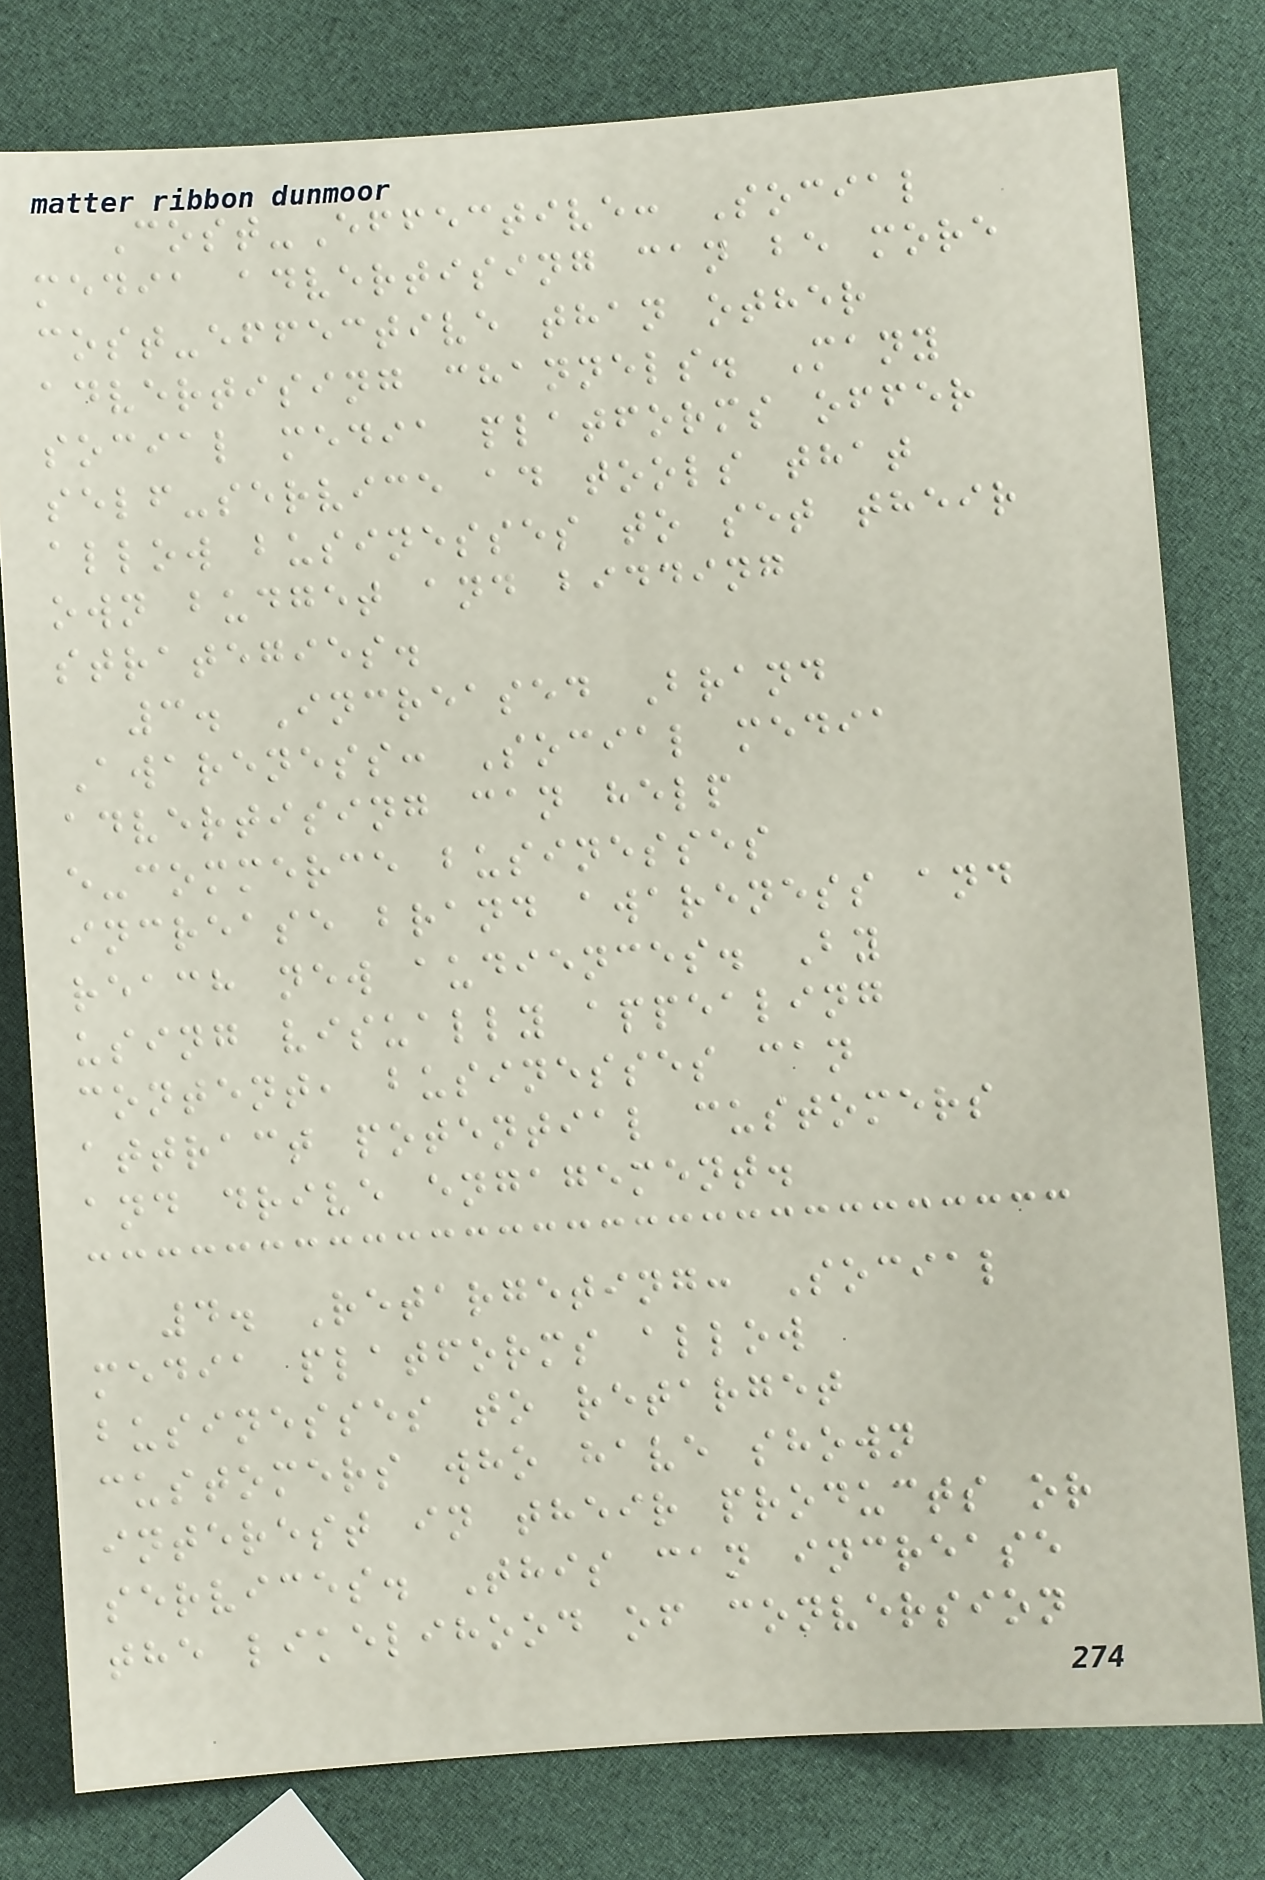Cost-Effective: Social
media advertising can be more
cost-effective than other
advertising channels. Many
social media platforms offer
self-service ad tools that
allow businesses to set their
own budget and bidding
strategies.
3. Increased Brand
Awareness: Social media
advertising can help
e-commerce businesses
increase brand awareness and
reach new audiences. By
using visually appealing
content, businesses can
attract potential customers
and drive engagement.
4. Retargeting: Social
media platforms allow
businesses to retarget
customers who have shown
interest in their products or
services. This can increase
the likelihood of conversion
